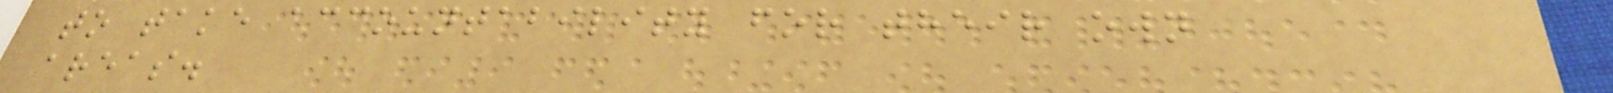to take accountability for their own
areas.
